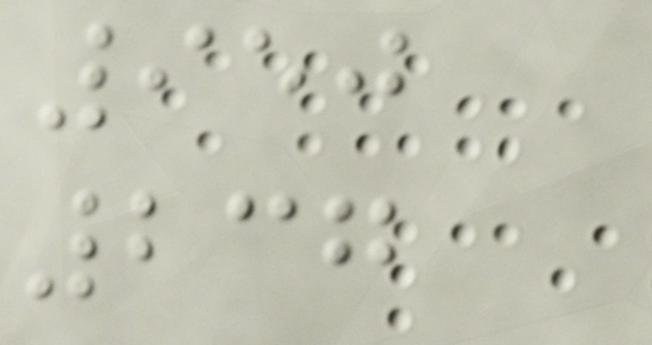950
237
